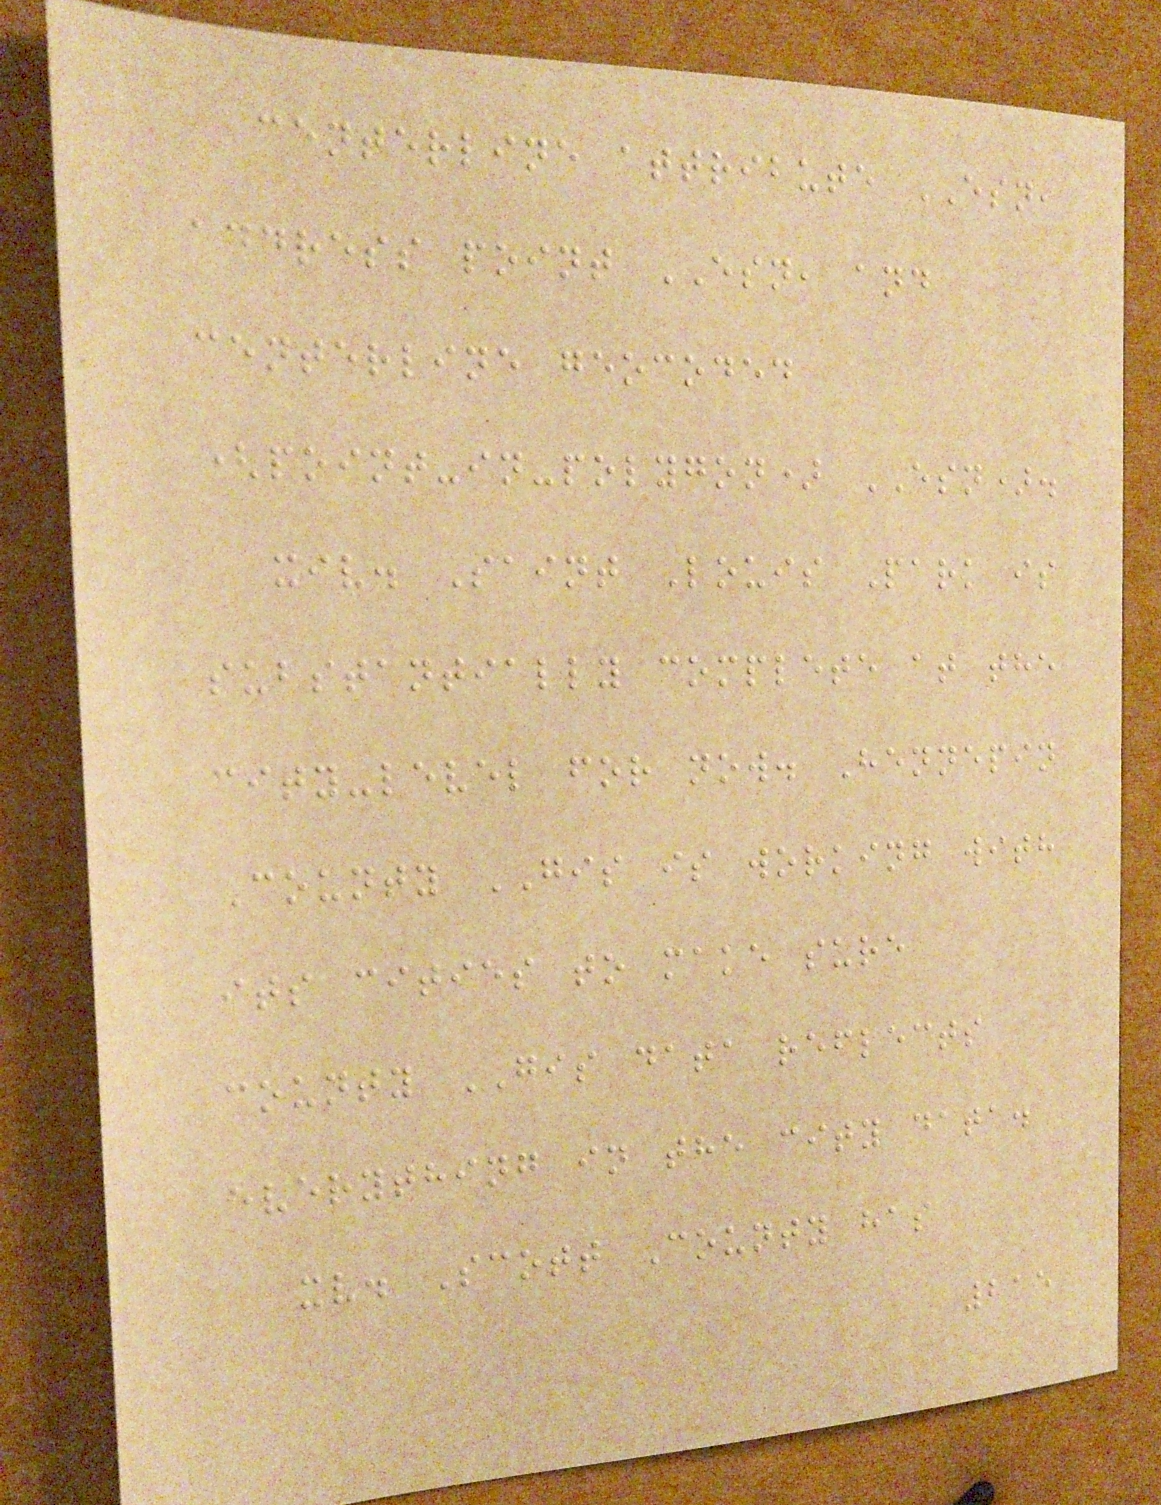centerline attribute ESN,
address point ESN, and
centerline geocoded
(point-in-polygon) ESN).
xiv. Saint Louis Park is
substantially complete at the
city-level for now. Hennepin
County GIS is working with
its cities to make sure
county GIS data reflects
everything in the city data.
xv. Scott County has
215
